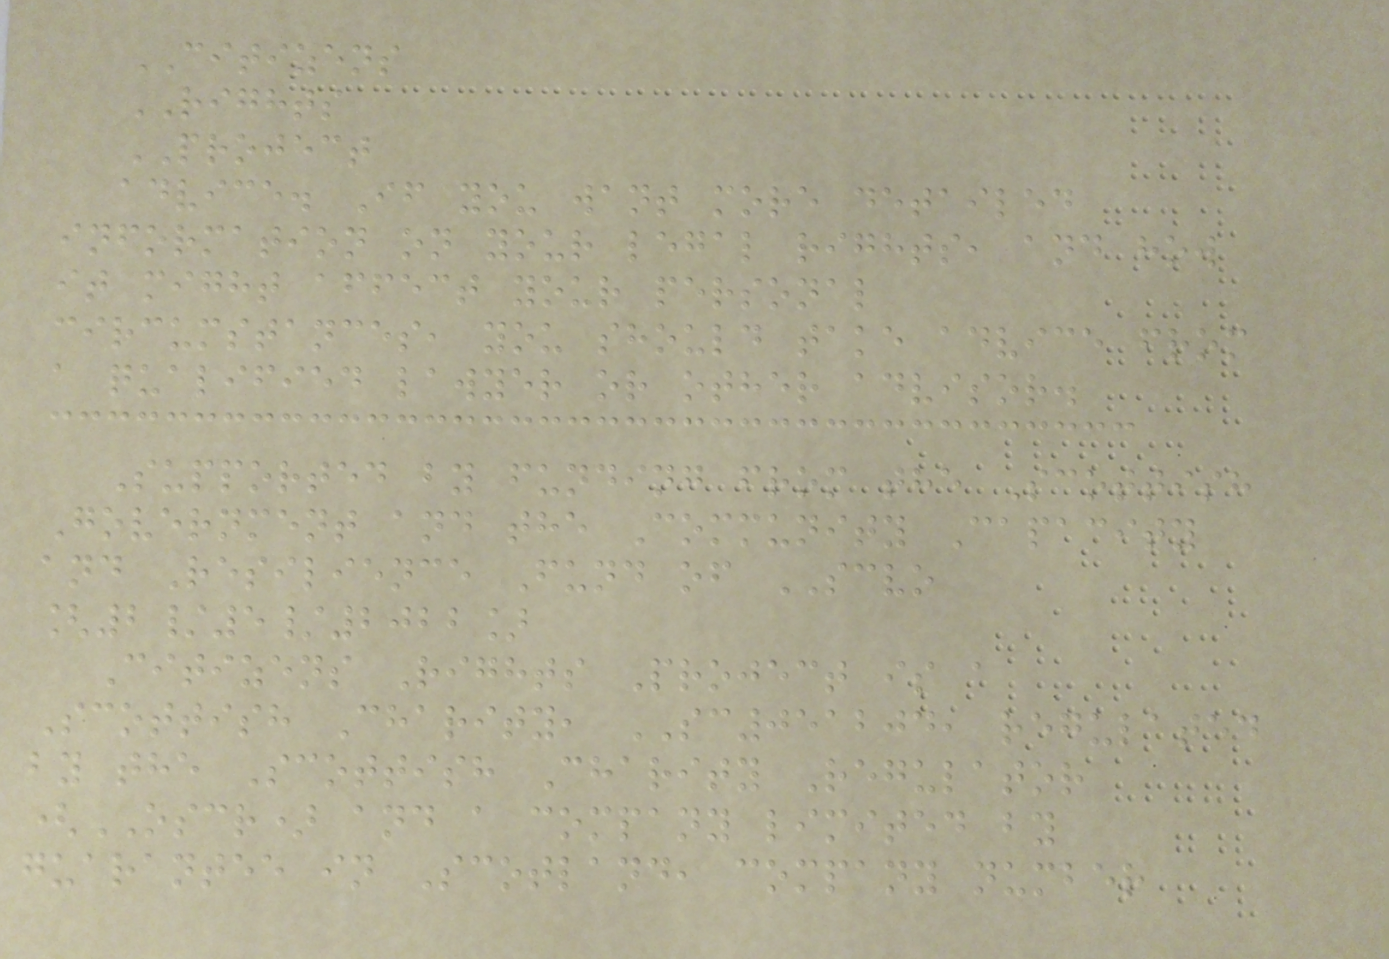CITIZENS
RIGHTS
PROJECT
advice. If you want more detailed
information on your legal rights, and how
it might affect your personal
circumstances, you should take advice from
a qualified lawyer or other advisor.
Supported by funding from the Scottish
Government and the Community Capacity
and Resilience Fund of SCVO
[2/5/2022]
Citizens Rights Project is a
Scottish Charity, SC051204, regulated
by the Scottish Charity Regulator
(OSCR) and a company limited by
guarantee in Scotland, company number
